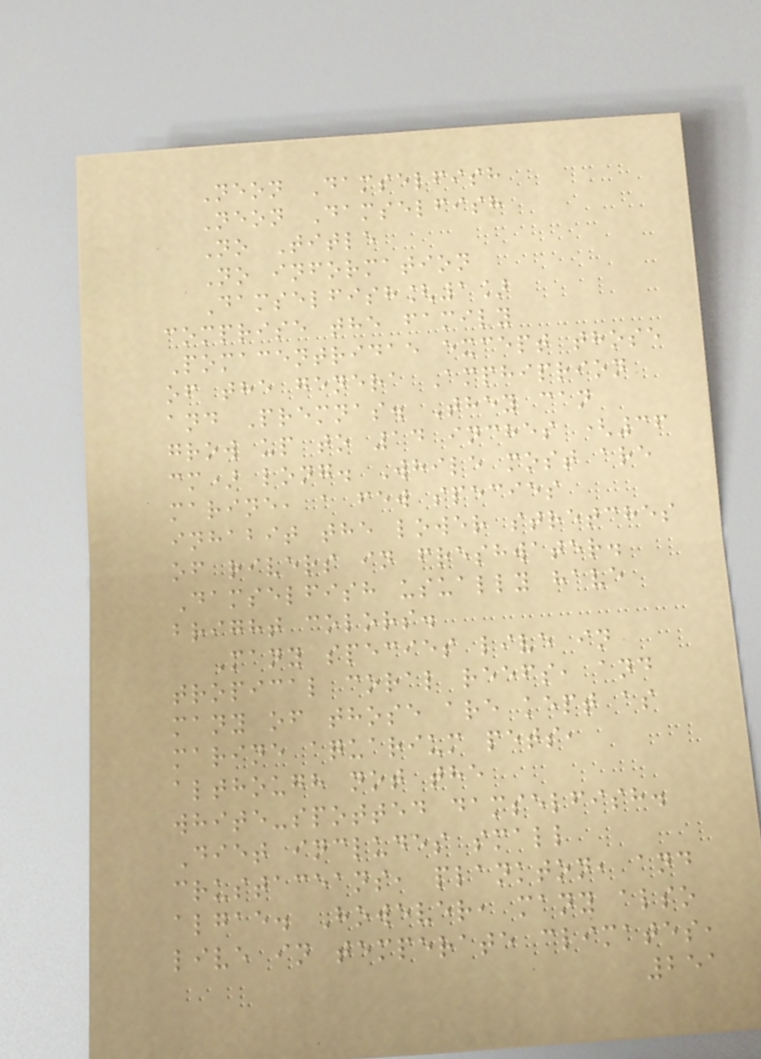Neon Damselfish
Neon Damselfish
No Title
No information
Damselfish[1]
comprise the family
Pomacentridae except those
of the genera Amphiprion
and Premnas. They can
grow up to 14 inches (36
cm) long. While most are
marine, a few species
inhabit the lower stretches
of rivers in freshwater.
Damselfish usually have
bright colors.
Many species live in
tropical coral reefs, and
many of those are kept as
marine aquarium pets,
although not the
white-spotted damselfish.
Diet includes small
crustaceans, plankton, and
algae. However, many also
live in temperate climates,
251
